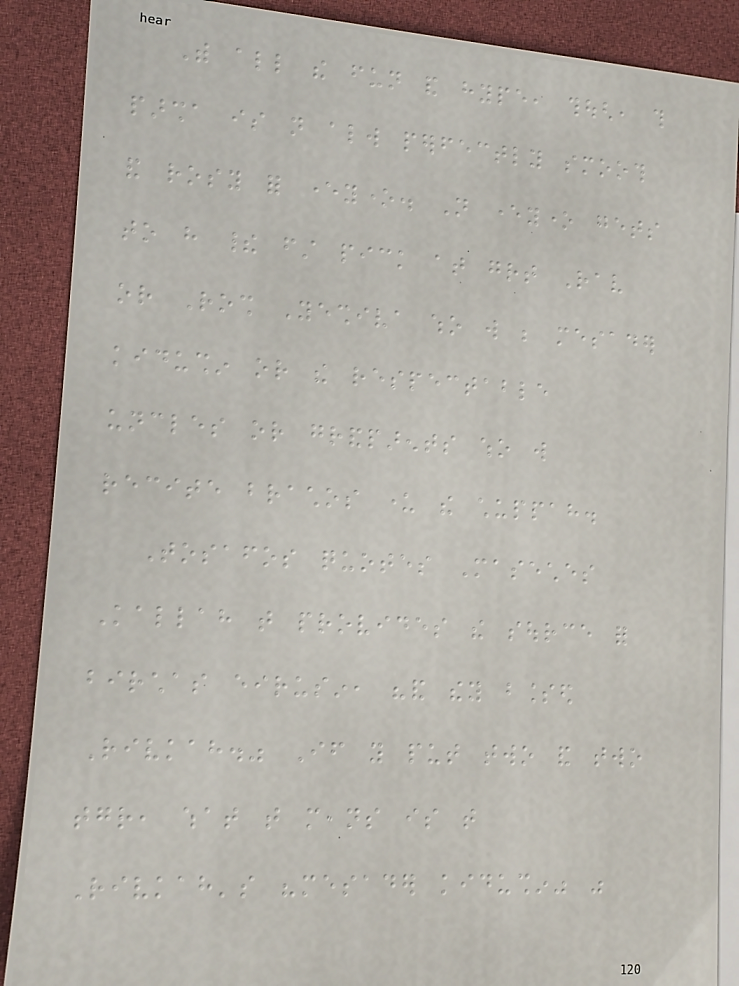With all the fun and hype, though, this
parsha is not always perfectly smooth
and rosy for everyone. Not everyone gets
to have their first pick at great Rav
or Rosh Yeshiva who will be mesader
kidushin or the respectable
uncles or grandparents who will
recite brachos under the chuppah.
Tosafos quotes Maseches
Kallah that provides the source for
birchas eirusin, "and they blessed
Rivkah." If you put two and two
together, what that means is that
Rivkah's "mesader kidushin" was
